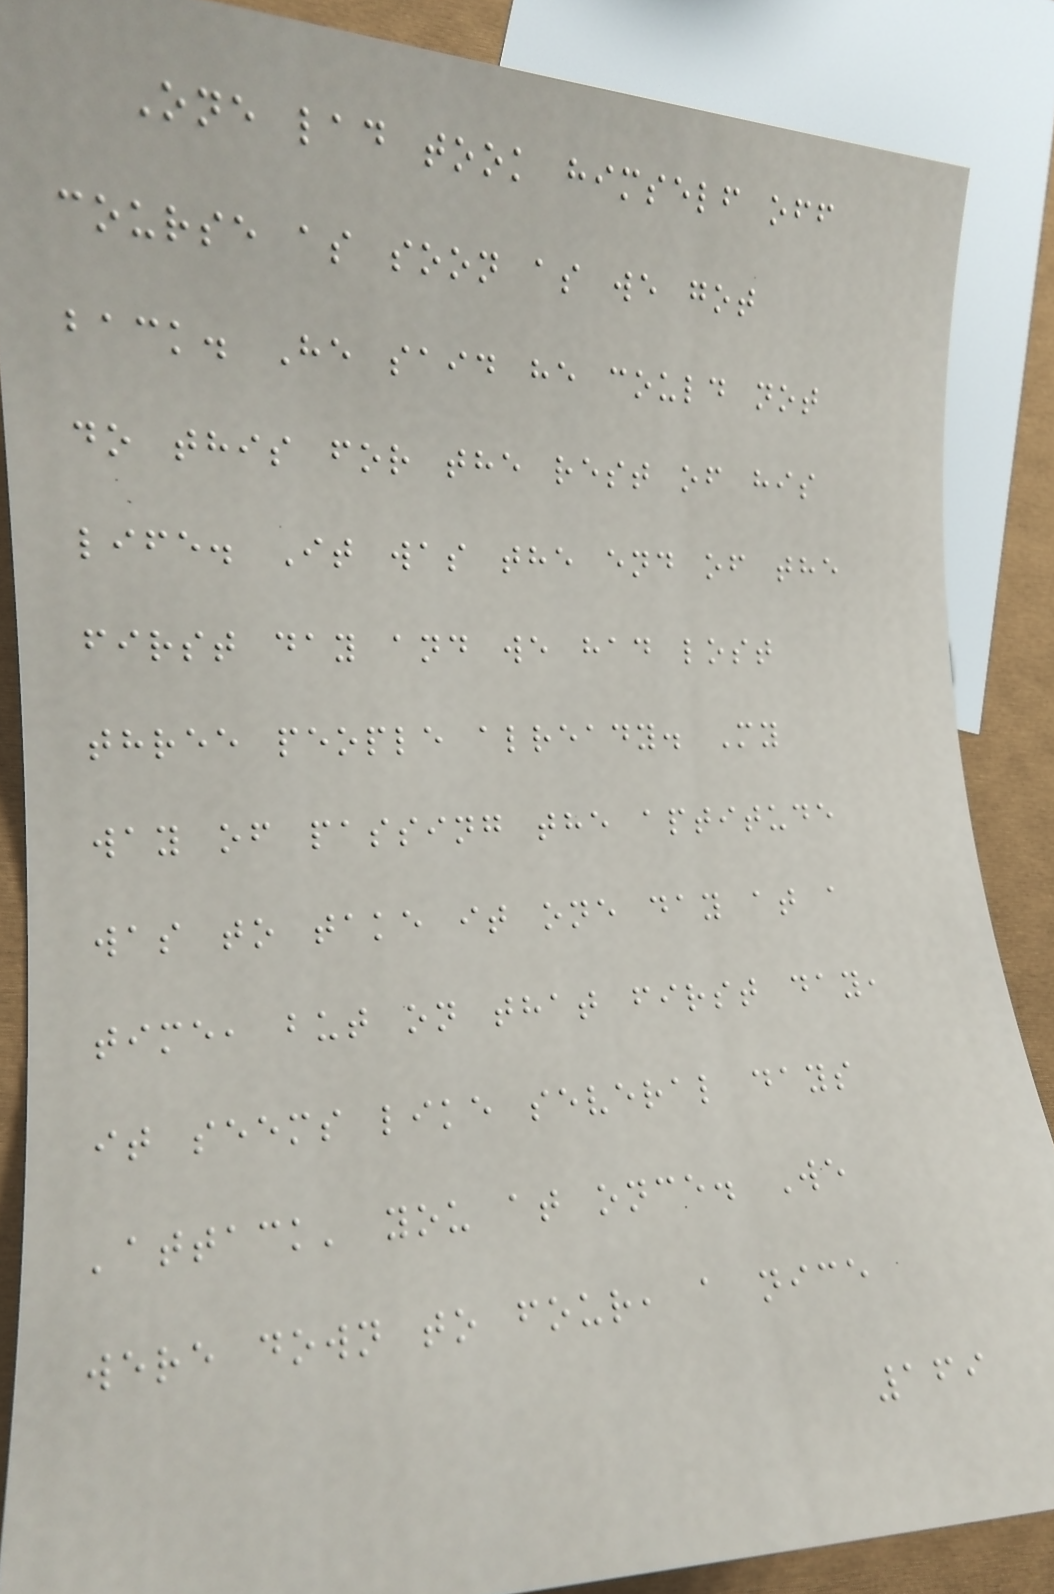One lad took himself off
course as soon as we got
back. He said he could not
do this for the rest of his
life. It was the end of the
first day and we had lost
three people already. My
way of passing the aptitude
was to take it one day at a
time, but on that first day,
it seems like several days
'attack' you at once. We
were down to four, a nice
169
